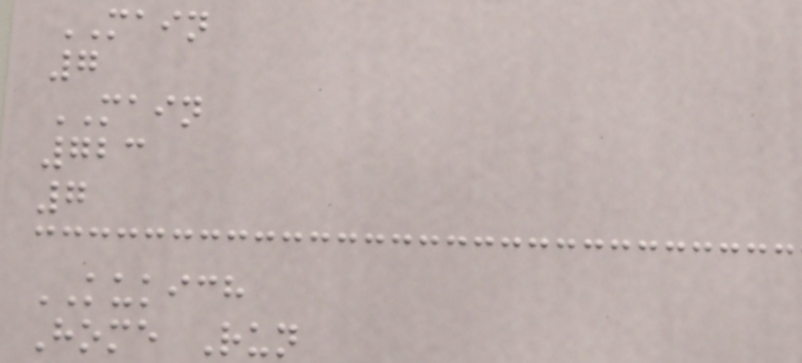MAIN
7
MAIN
723
7
KUKICH
Home Run
